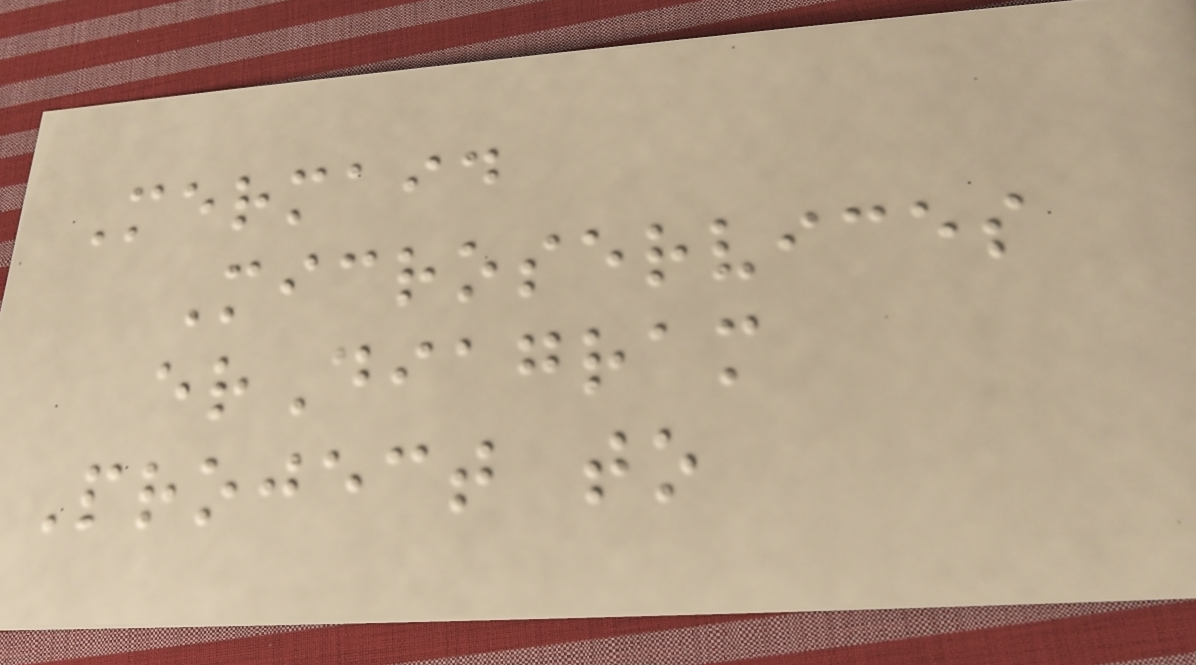Mermaid
Microservices
erDiagram
Project to
